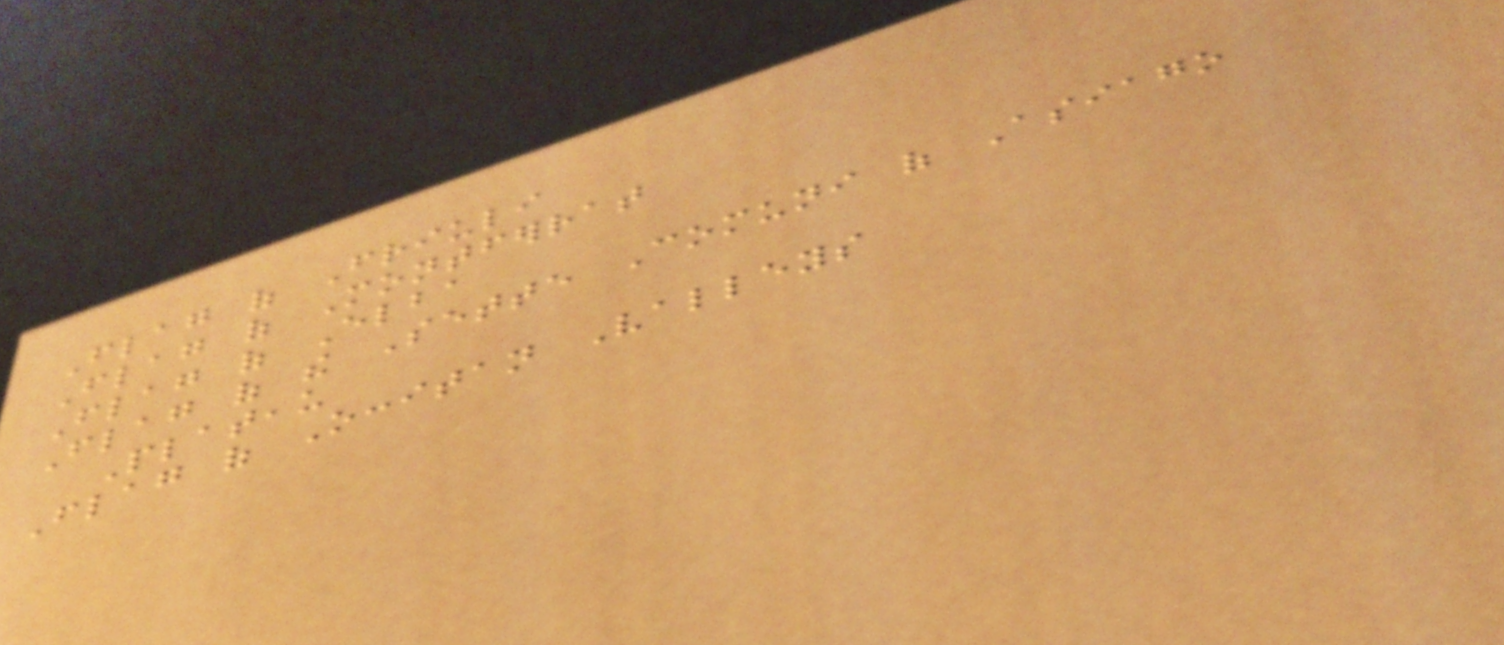Flag of Friuli
Flag of Montferrat
Flag of Elba
Flag of the Sette Comuni of Asiago
Plateau
Flag of Occitan Valleys
